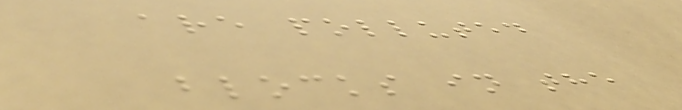are polluted
blocks in the
